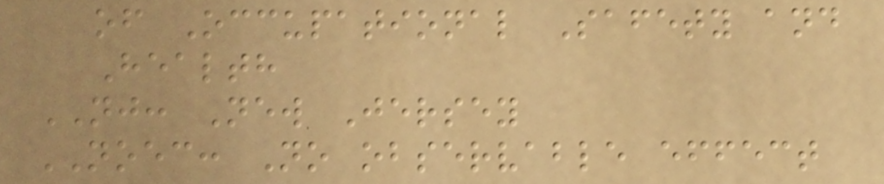of Occupational Safety and
Health
NJ: New Jersey
NOEC: No observable effect
